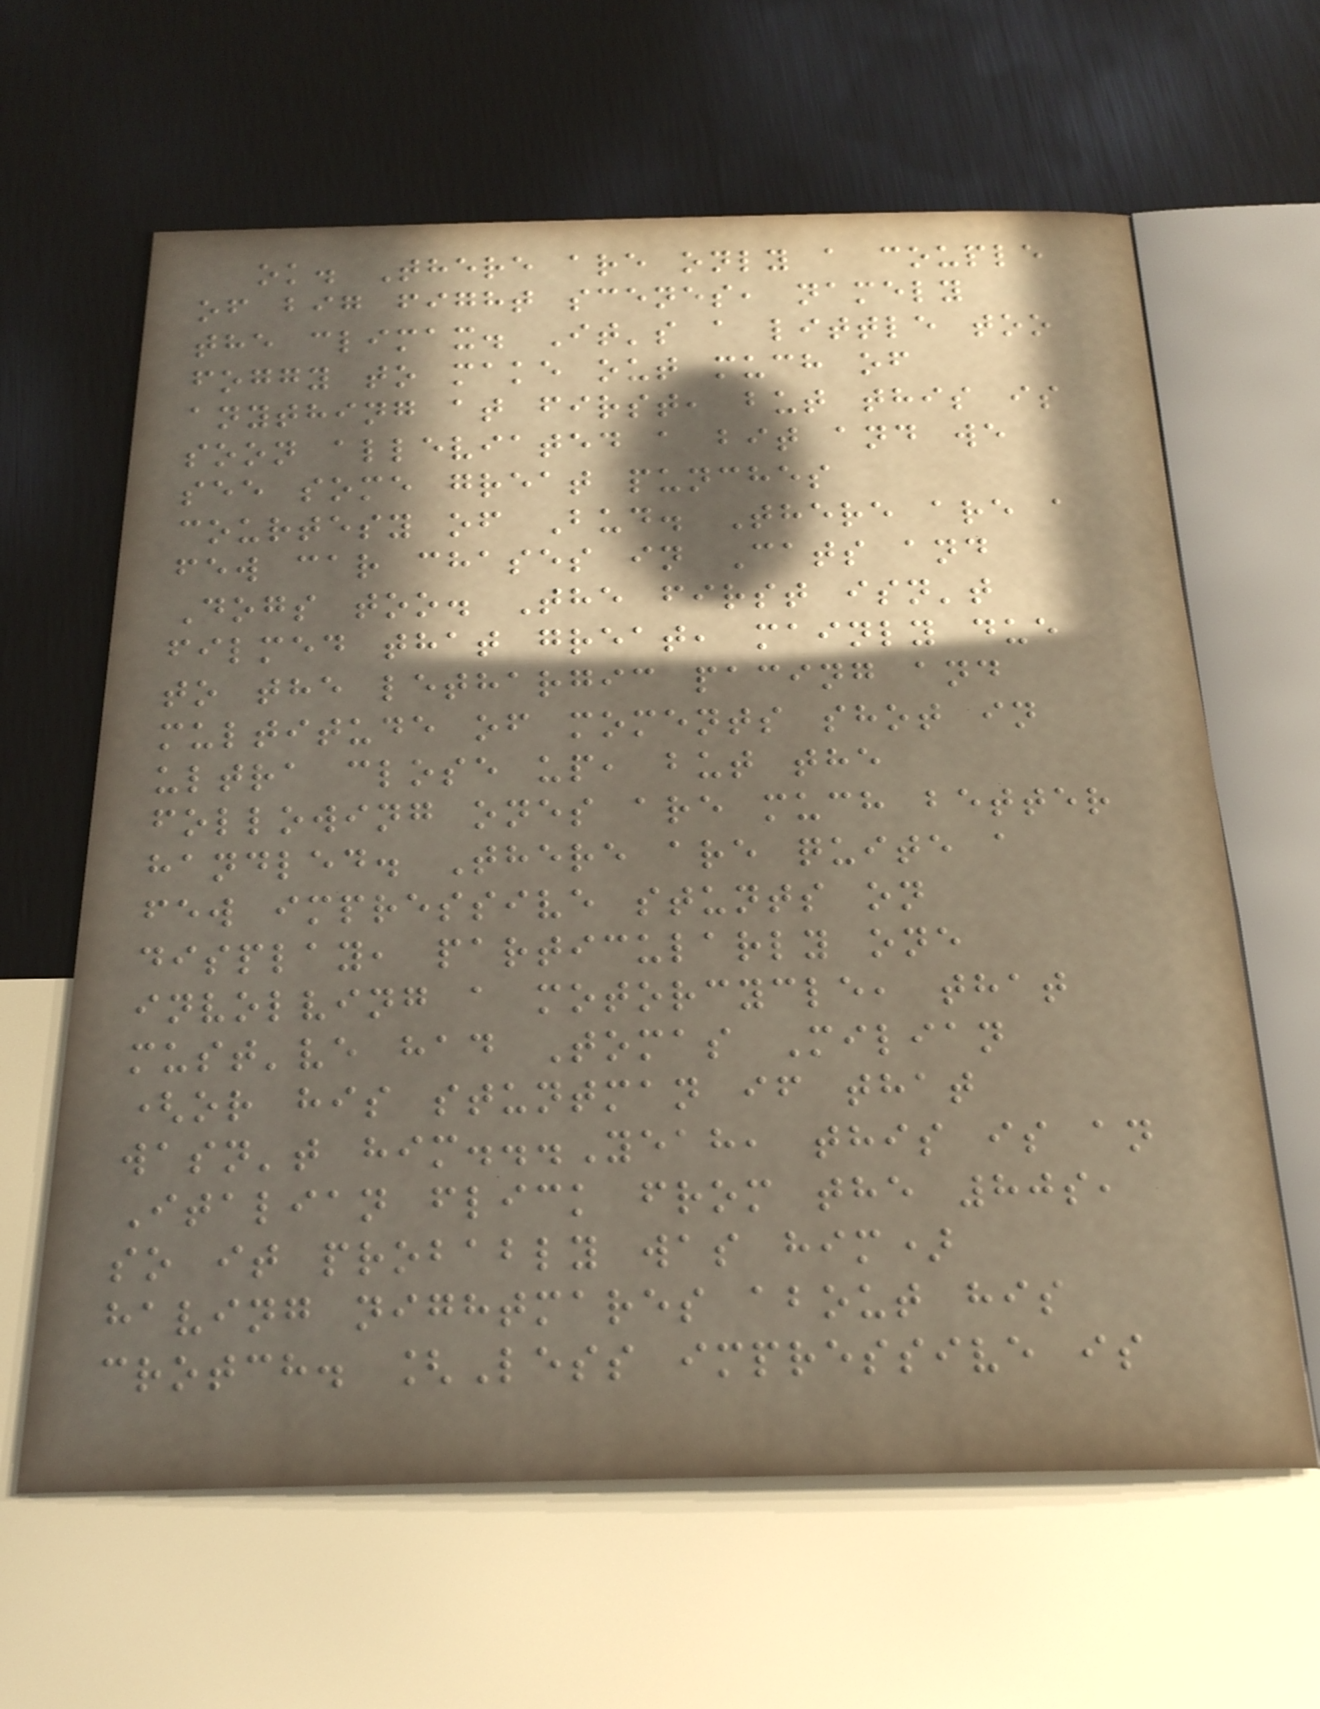ok. There are only a couple
of big fight scenes, namely
the climax. It's a little too
foggy to make out much of
anything at first, but this is
soon alleviated a bit and we
see some great punches
courtesy of Bud. There are a
few car chases in Cats and
Dogs too. The first isn't
filmed that great, mainly due
to the lethargic pacing and
multitude of moments shot in
ultra close up, but the
following ones are much better
handled. There are quite a
few impressive stunts on
display, particularly one
involving a motorcycle, that
must've had Tomas Milian
(or his stuntman if that
wasn't him...Yeah, this is an
Italian flick from the 80s,
so it probably was him)
having nightmares about his
crotch. [Less impressive is
